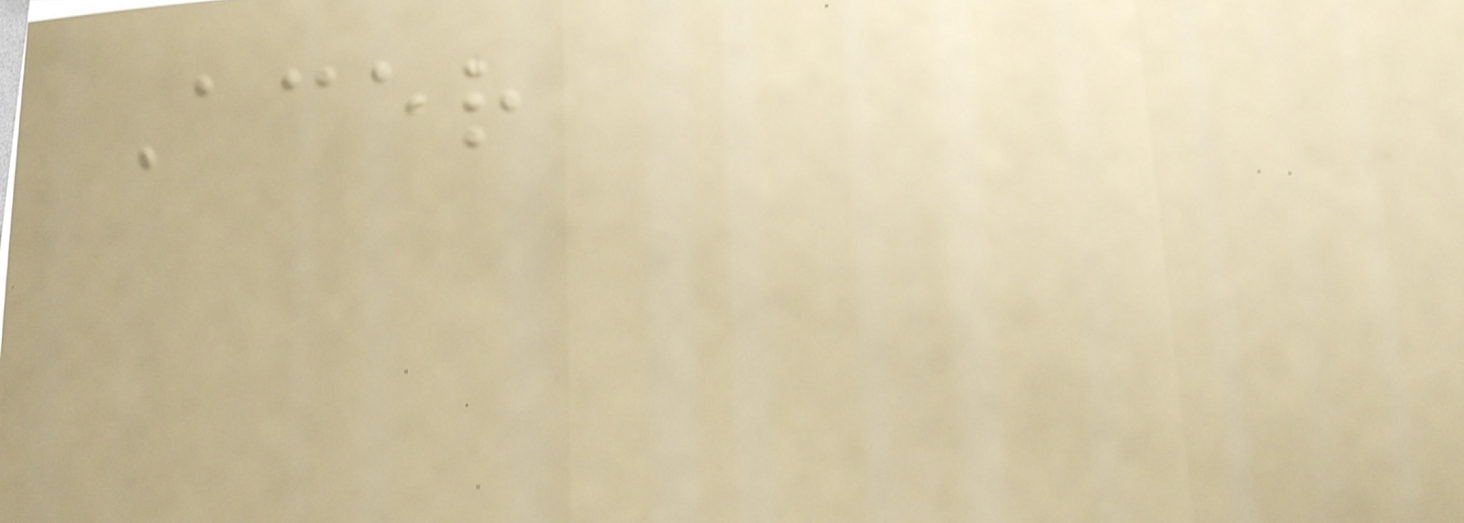Acer
